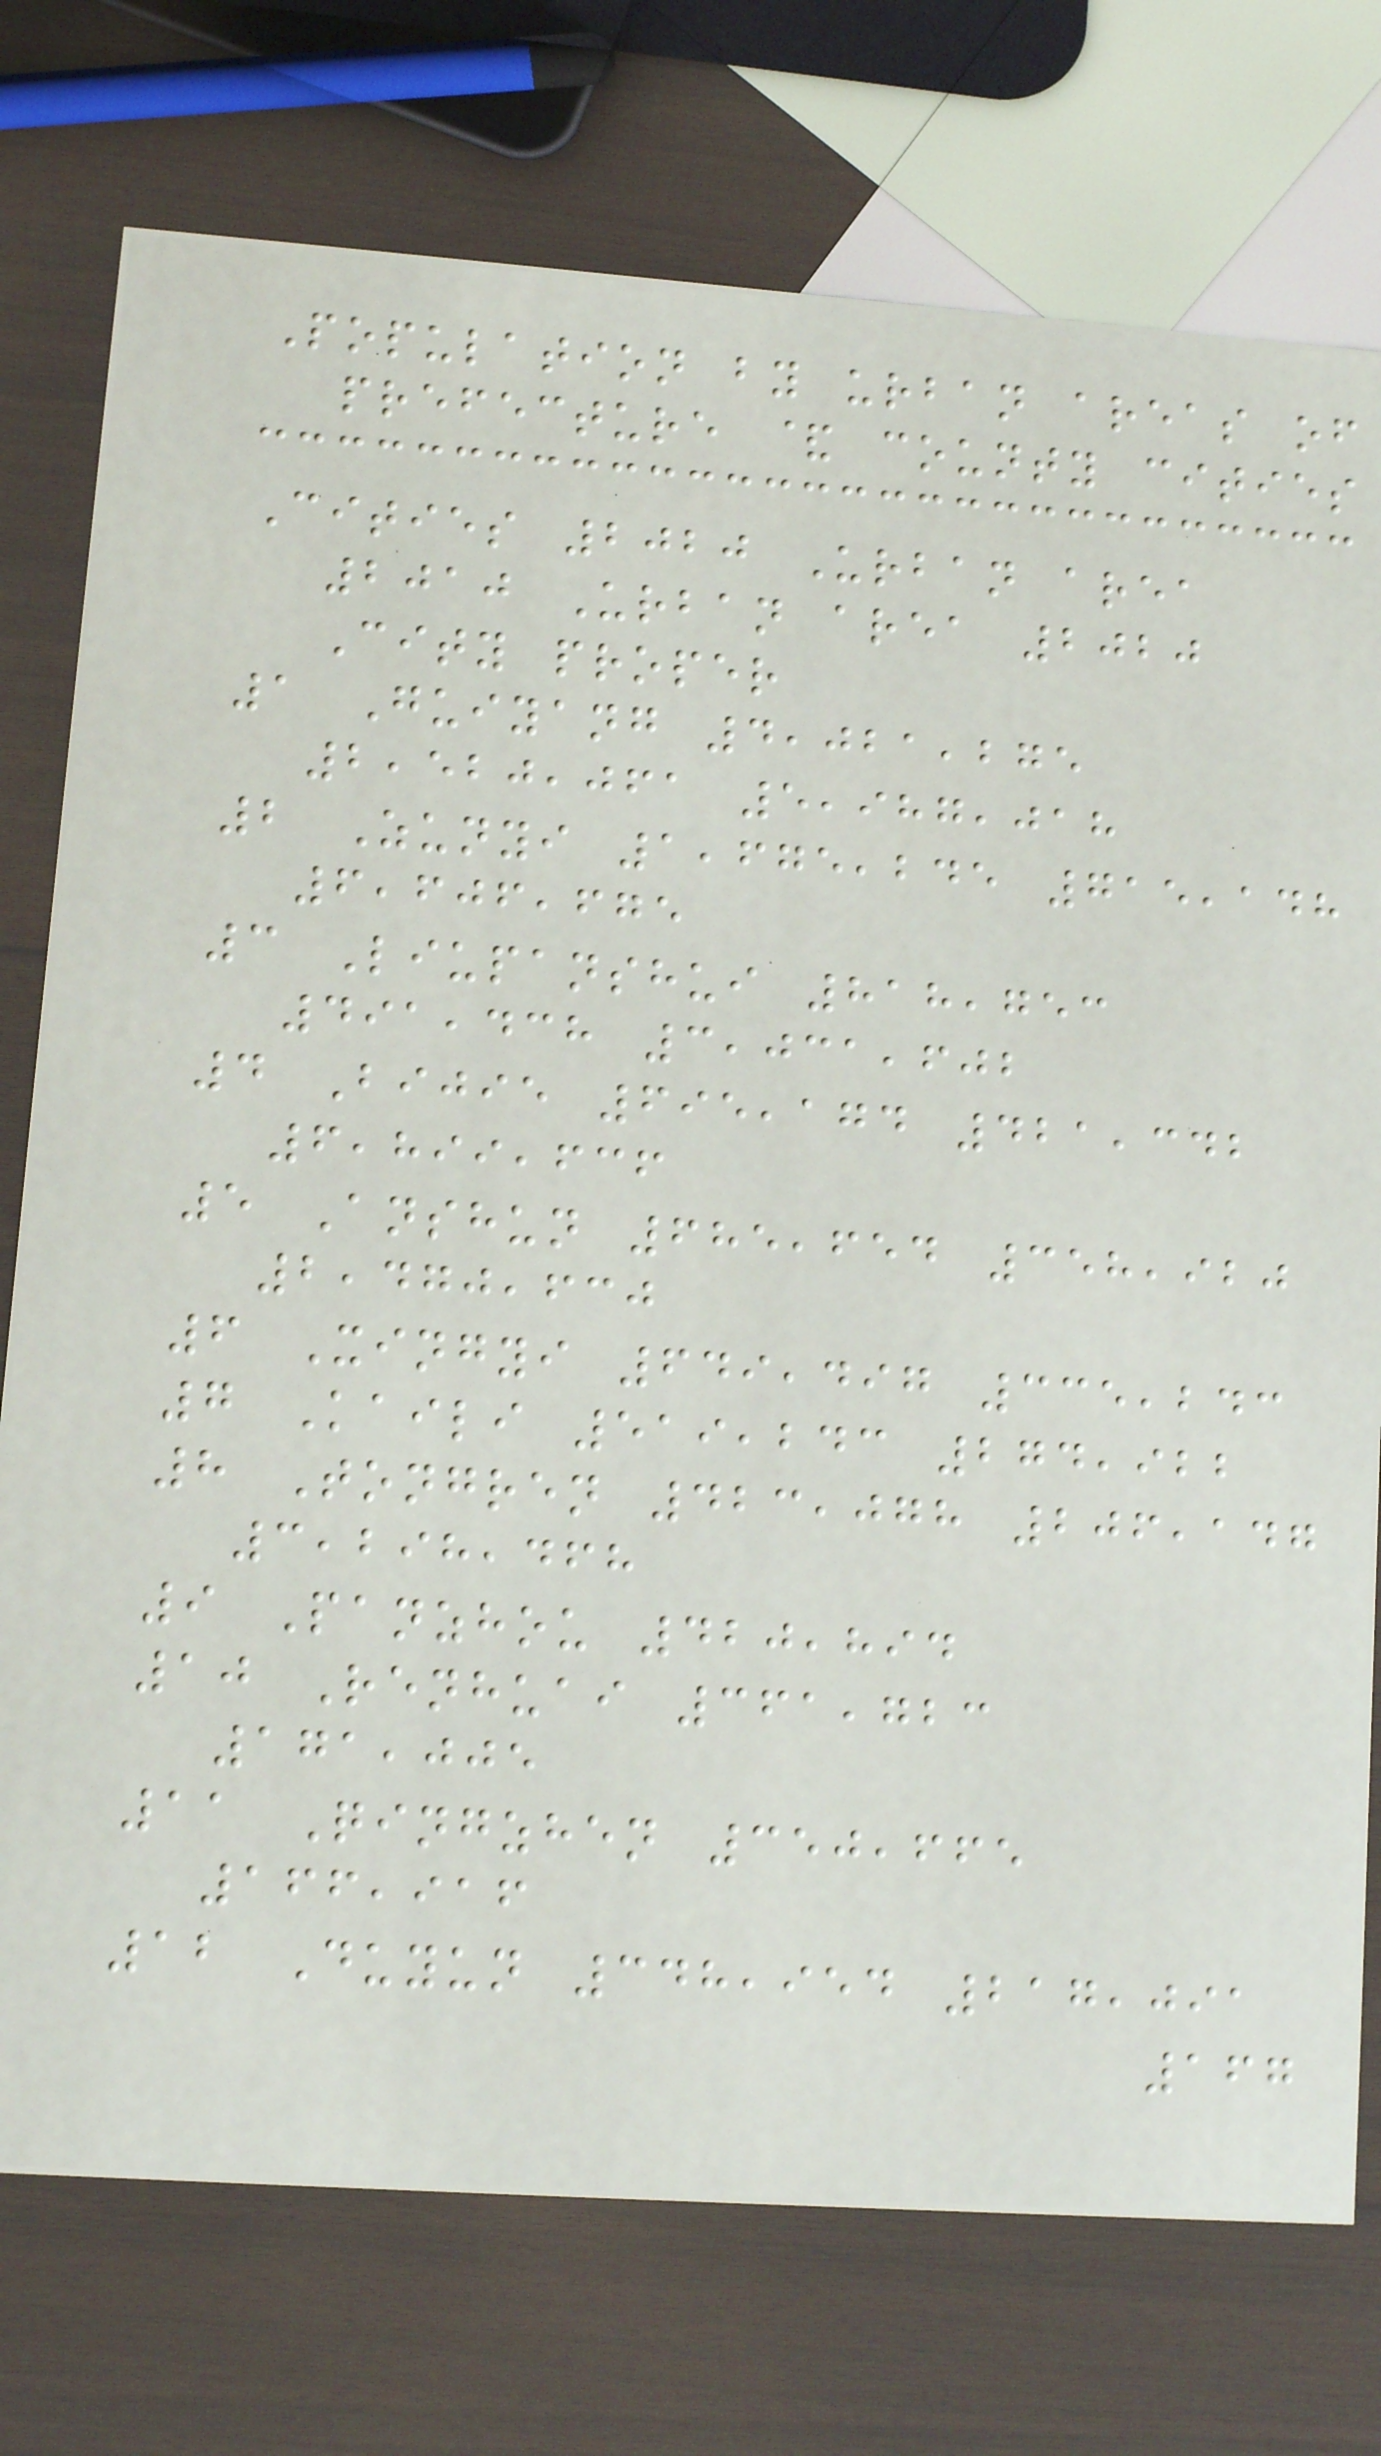Population by urban areas of
prefecture & county cities
Cities 2020 Urban area
2010 Urban area 2020
City proper
1 Guiyang 4,021,275
2,520,061 5,987,018
2 Zunyi 1,675,245 715,148
6,606,675
3 Liupanshui 818,753
491,438 3,031,602
4 Bijie 695,174 421,342
6,899,636
5 Anshun 685,654 358,920
2,470,630
6 Xingyi 649,497 335,243
7 Kaili 519,243 274,922
8 Tongren 423,078 206,147
3,298,468
9 Panzhou 420,894
10 Renhuai 361,723
171,005
11 Qingzhen 350,665
166,916
12 Duyun 348,954 217,091
167
